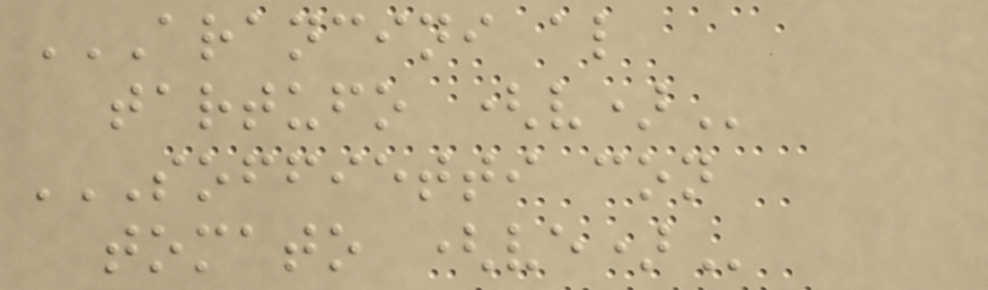ARANCINI AL
TARTUFO (V)
SOFFIETTI CON
TOMATO (VE)
